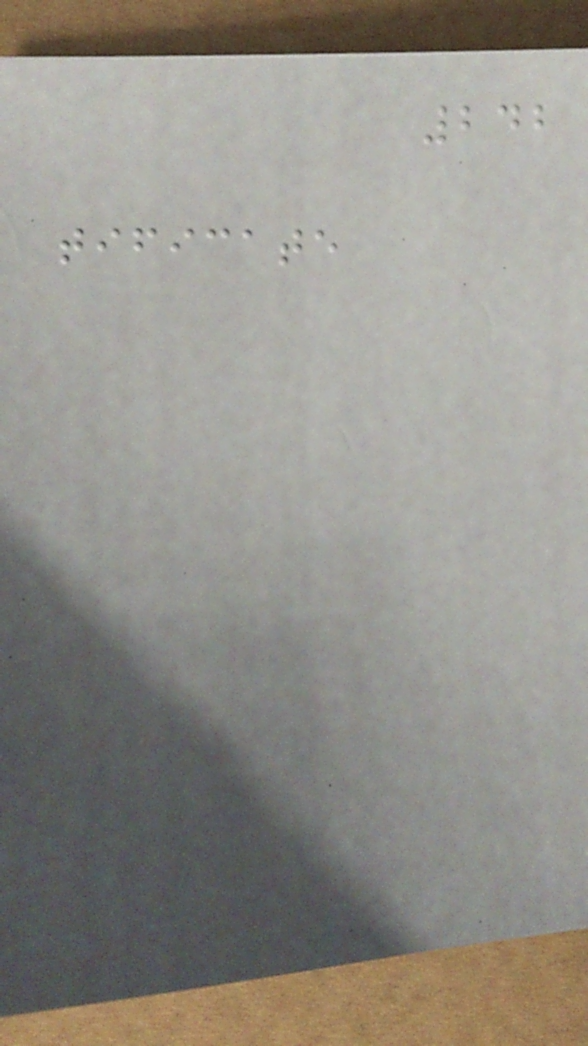242
tificate
